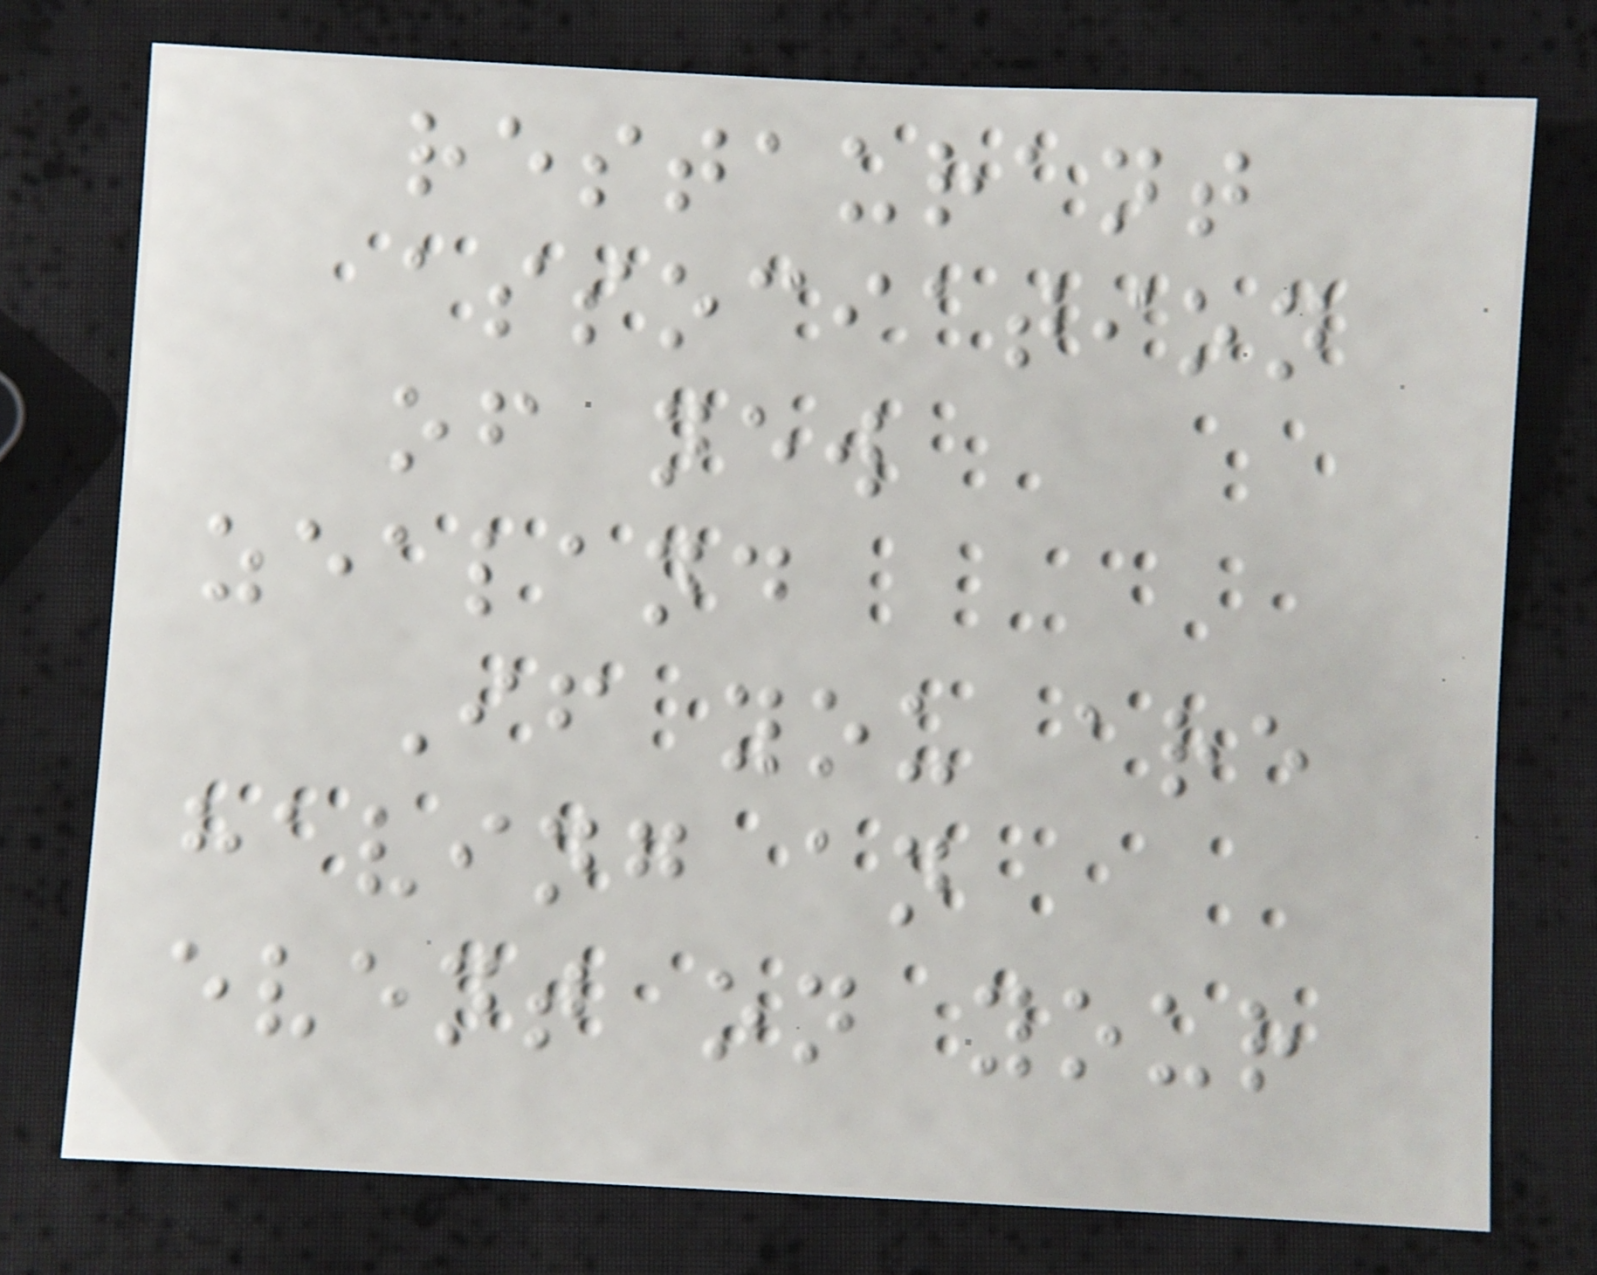restaurant
association
of new
zealand
If you are
having an
event on your
